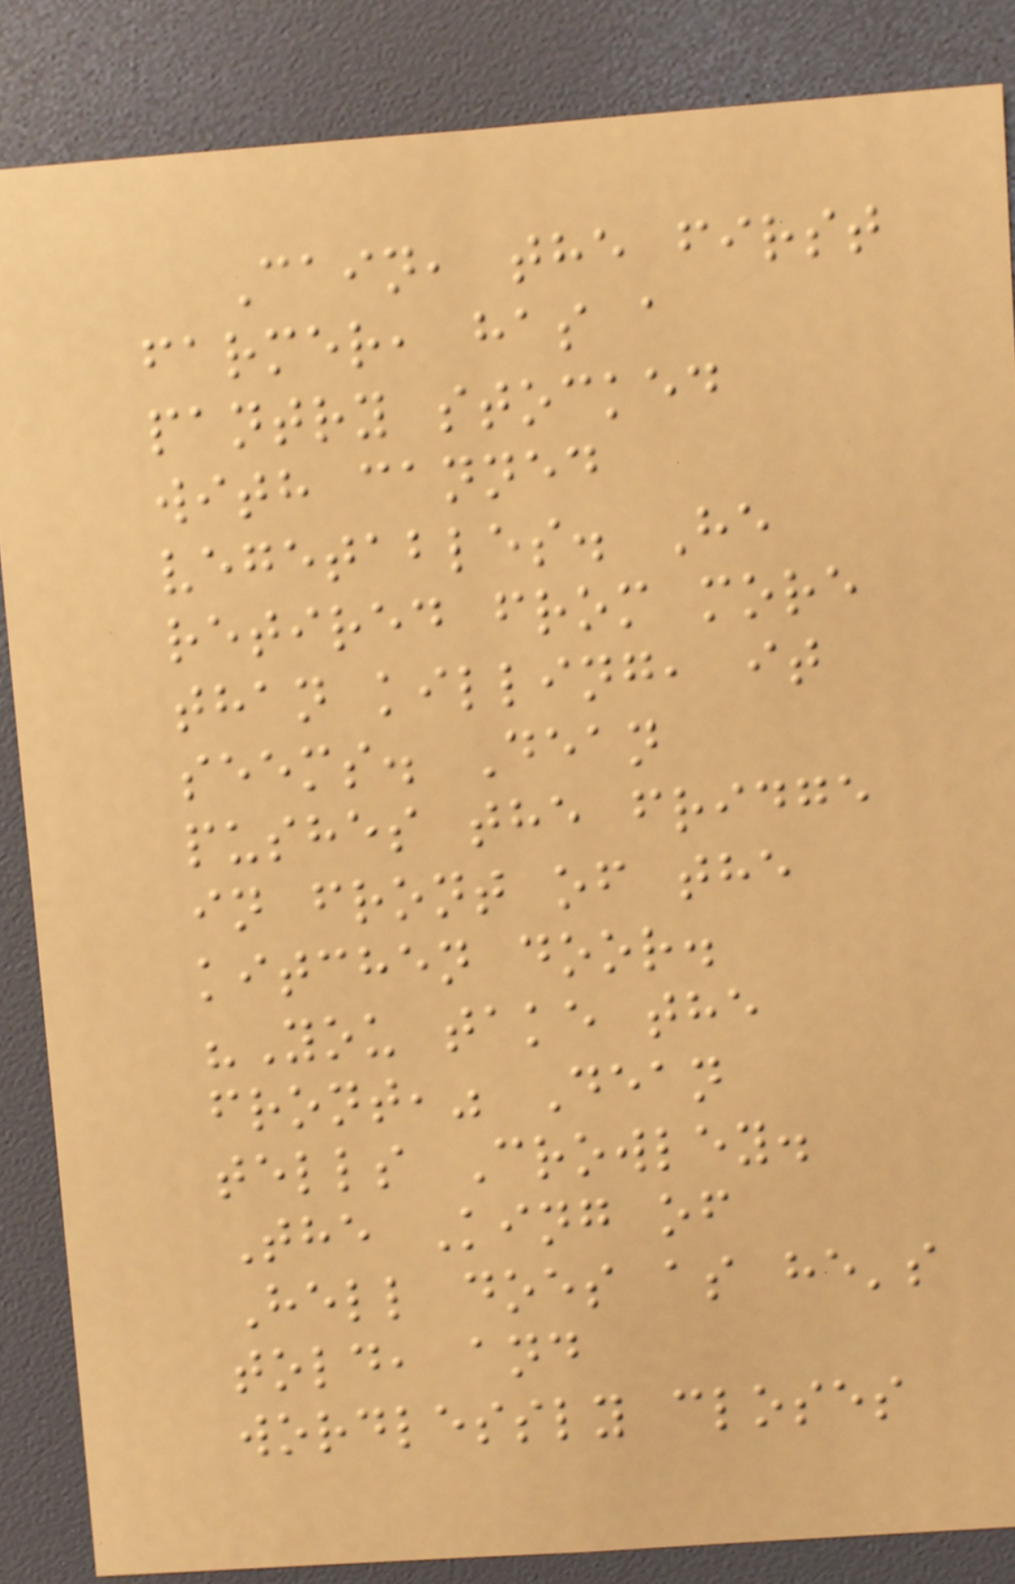Cain, the first
farmer, has a
pantry stocked
with canned
vegetables. He
retired from more
than killing, it
seems. Dean
pushes the fridge
in front of the
kitchen door.
"You take the
front," Dean
tells Crowley.
The King of
Hell does as he's
told, and
wordlessly closes
